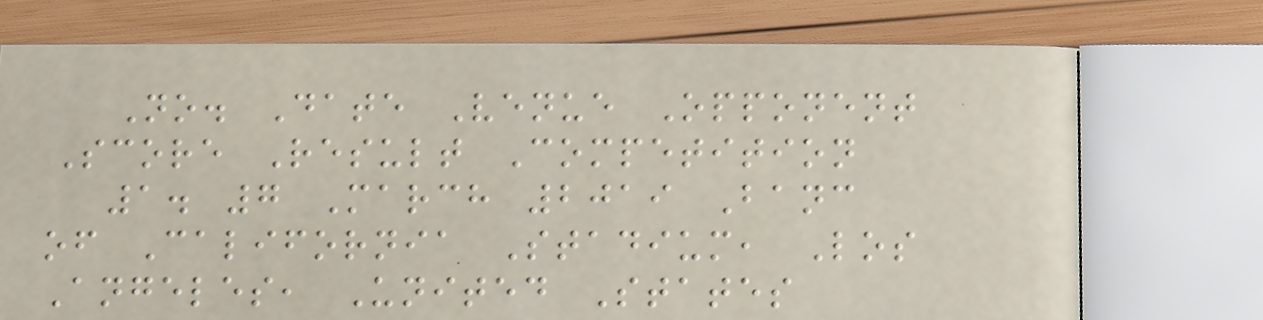No. Date Venue Opponent
Score Result Competition
1. 7 March 2019 Banc
of California Stadium, Los
Angeles, United States
